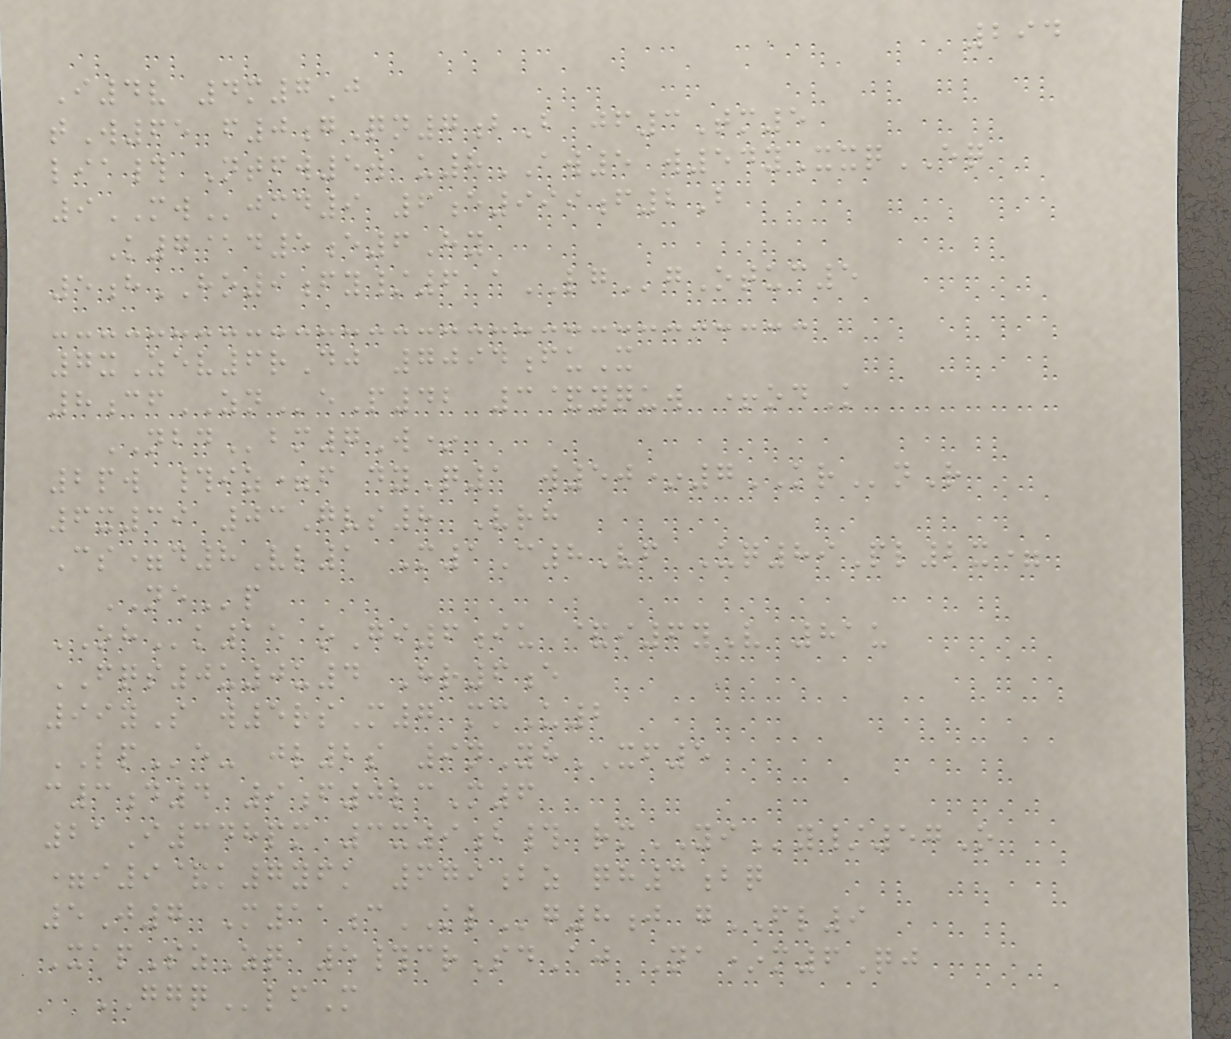294
I4v 4m7J
tW65 f0gQn7bB jf3Tm5
lia# Ntfw5w u8AW5 w54yXxqEQ
9MWjmd9 6e999f2B
K7@d5e6Hy
5hHO9fy/6 aLGgOtuc5
7xZev6rDj 7094fuX
8cfZNeP42 3&yquw +odK
NBDbm7W*
2pw #iz=f dyQ1 w50*7KRnR
6x39 03Gvs8 Vrh
Cs=d8Vl1 M1C8Vf Uq89Pl2x=
NEp
OHk15 oGi6iu &i6yV 81u
FQS0u0u4 Hr6e
99yS w5rsM7 mmU2
LPe- jl2s 9nYhXF5
c3d4 9f0lcM6
21I348pm 3x9b# rmYIy/57O
=i9&k7yfk 679bz qh3bq
5J7 M11cKLg8j gFL9
XapSzZq 5#crSdAj Na*m6Qj
GGQlfM
